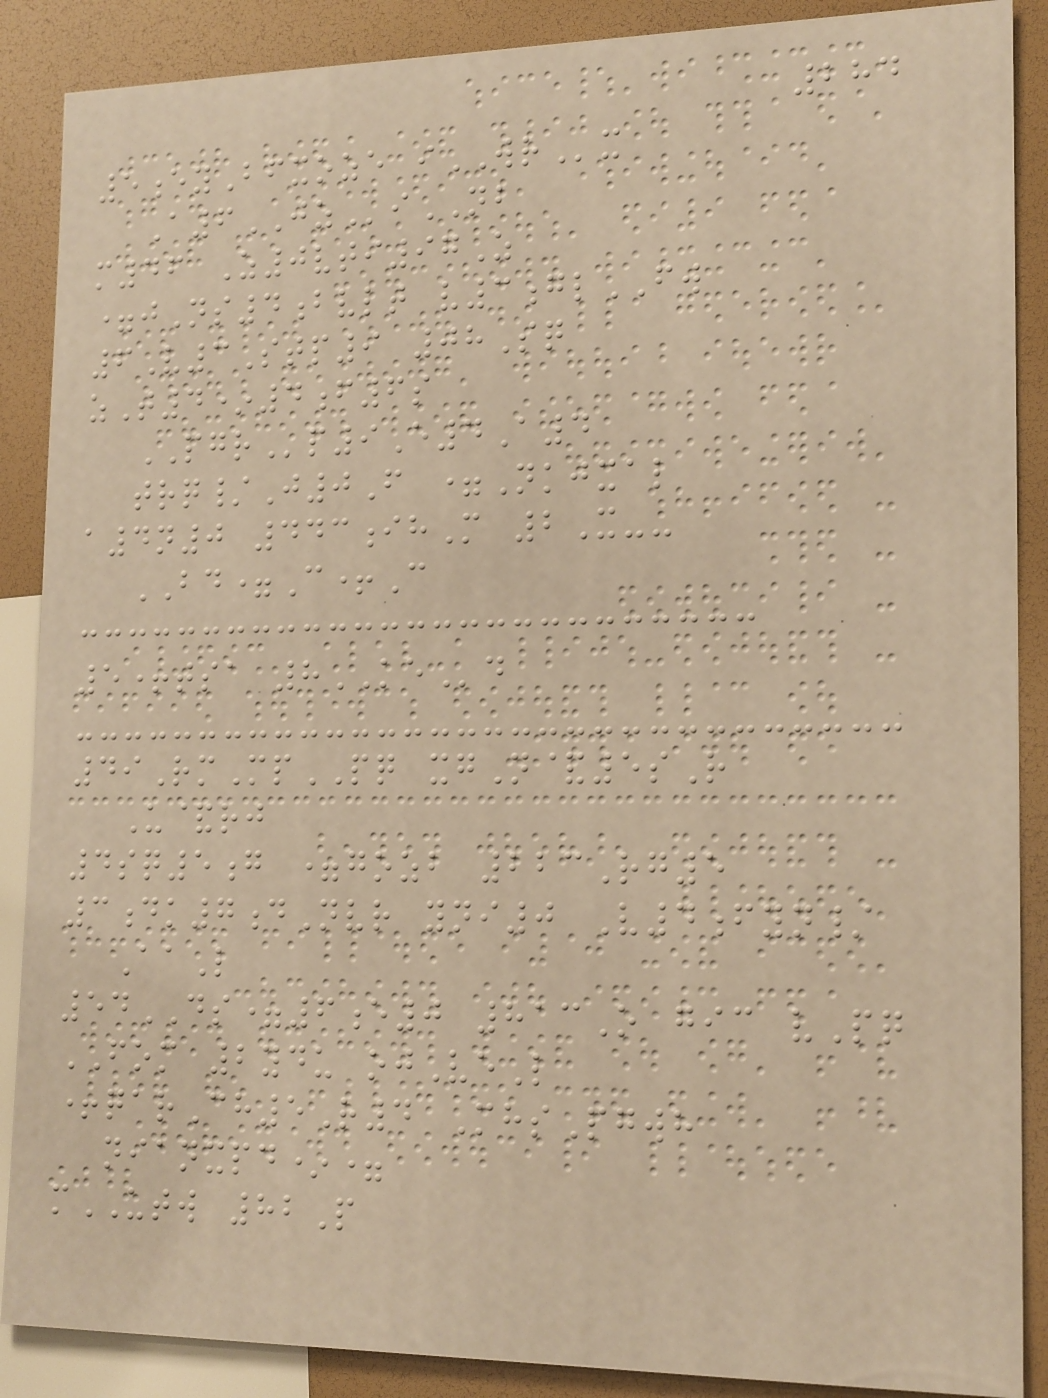284
5eyBfxoze iWRx
A6JZiNB
m46 Z0vti97Z
=jNs4bvlt v3glFW
6V3Stp9 08Sq
zT4*4f6s
PGRp9E4A4
trq/J0F =Nkjxal
a4n0 443ihM 2X--
BD=C+C
5+tsa 8KEd
49RmMpPQ xgN&5sR
U&rj
4sq5g =gozb 223Rg5
3dk7dNvr yni0 V4fyn/
AaL
54DS=6e0 813O gic vPq
FOM 2ydu ojVeL
+qarCh5R4 MhsPgwh
nianxpd*=
mUTW 82P
